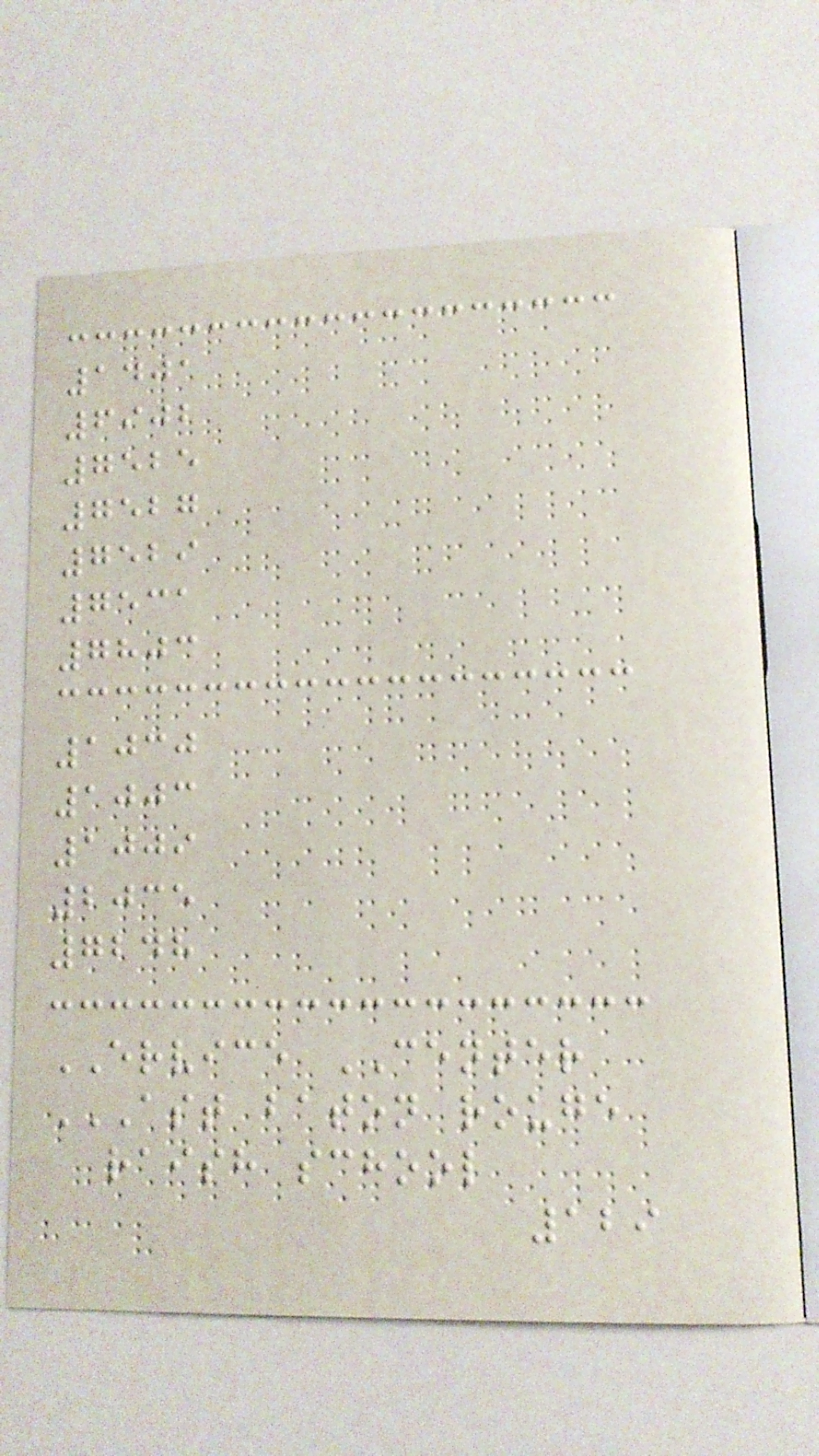1401
6902
7525
7527
7529
7531
7803
1030
1003
1009
2035
7248
ERVICE CENTER
AST BATON ROUGE
RAISH SCHOOL
129
